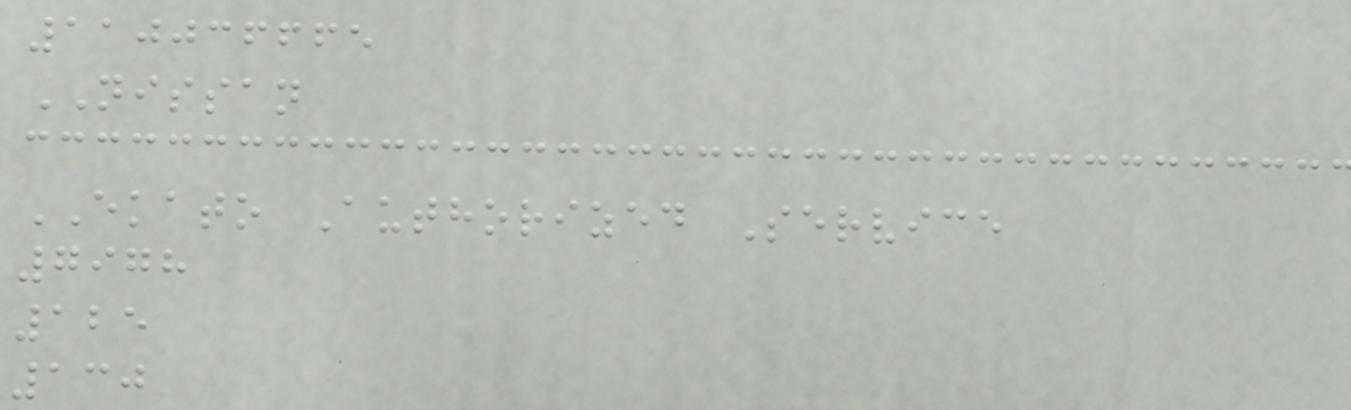110036665
NISSAN
EKATO Authorized Service
7978
125
130
